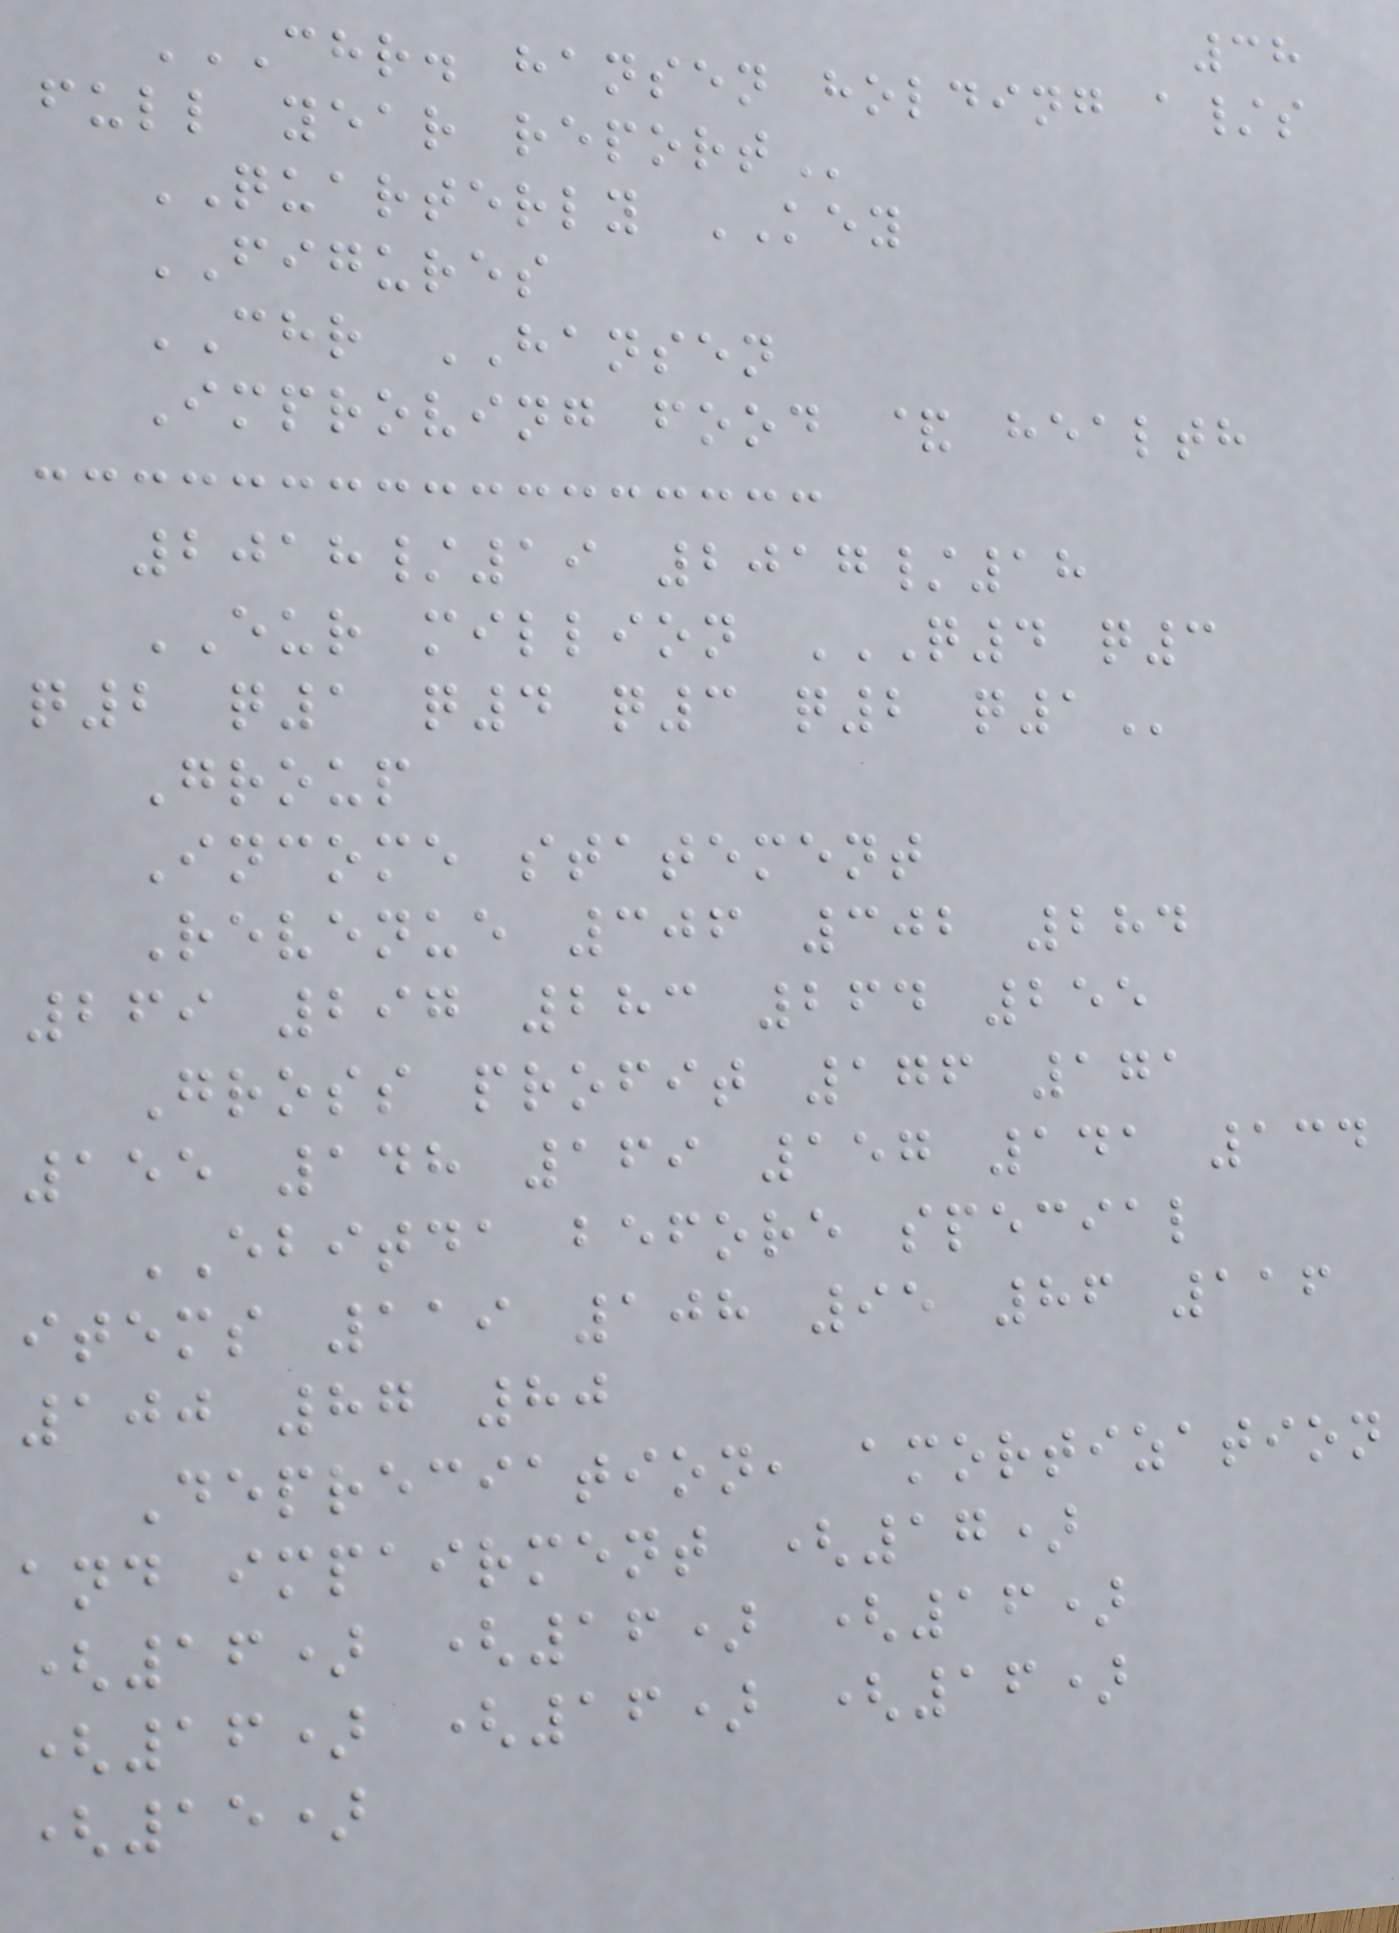38
CHR. HANSEN HOLDING A/S
FULL YEAR REPORT
QUARTERLY KEY
FIGURES
CHR HANSEN
Improving food & health
2018/19 2017/18
EUR million Q4 Q3
Q2 Q1 Q4 Q3 Q2 Q1
Group
Income statement
Revenue 306 302 284
269 297 283 264 255
Gross profit 176 171
155 148 169 157 141 134
EBITDA before special
items 119 108 95 86 116
100 87 80
Depreciation, amortization
and impairment (17)
(16) (16) (16)
(16) (16) (16)
(15)
